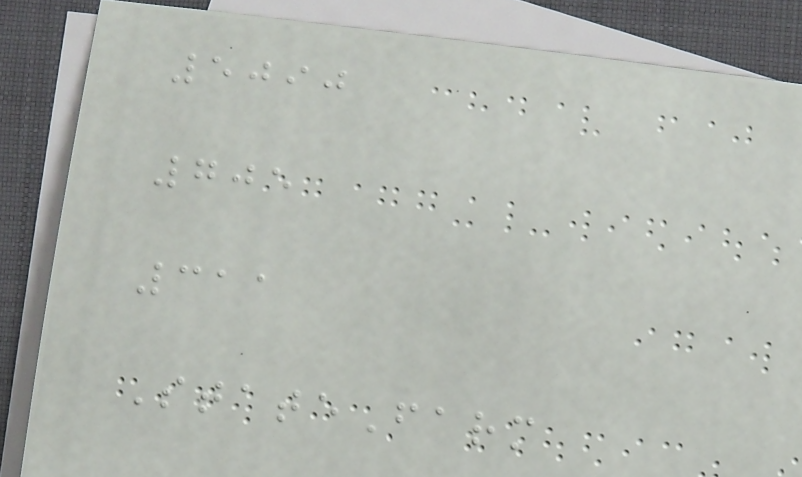5090
705
311
StateFarm
